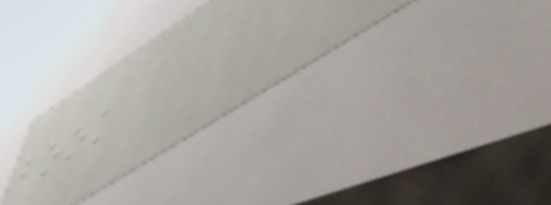book
